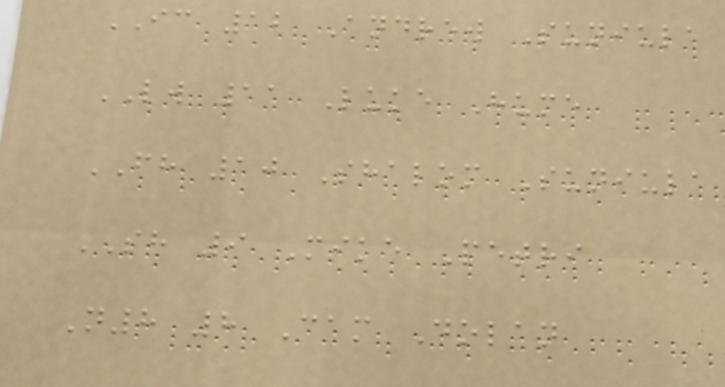IC 12 Andrew Suniula
LW 11 Luke Hume
FH 10 Shalom Suniula
SH 9 Mike Petri
N8 8 Cam Dolan
